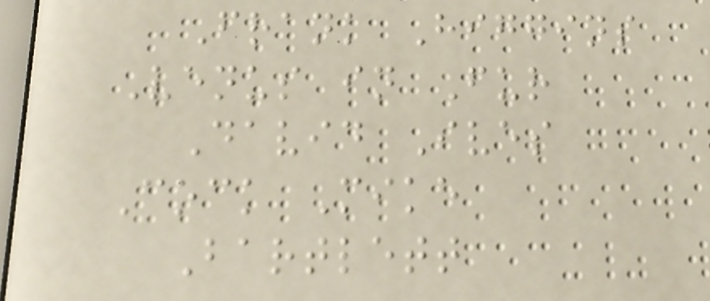Frank Higgins
Venus in Fur
David Ives
Cock Mike
Bartlett
